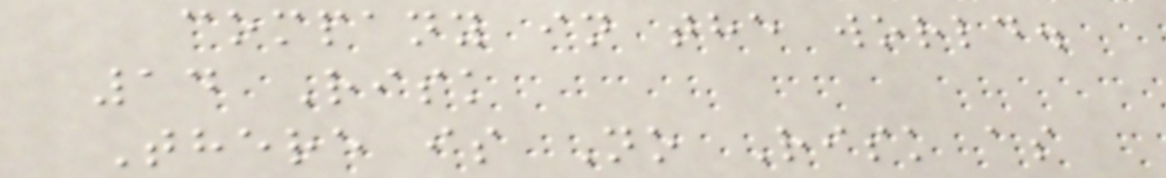company in the world.
14 Risk
There is No Risk as
